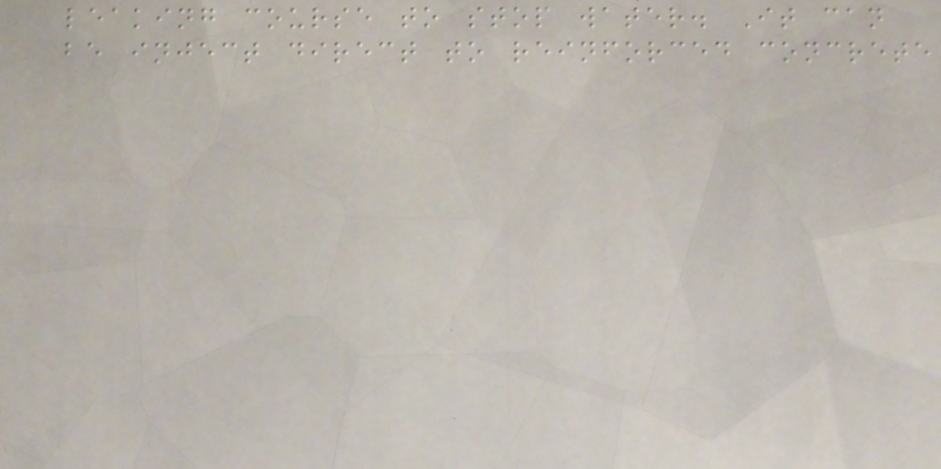leaking course to stop water. It can
be inject direct to reinforced concrete
